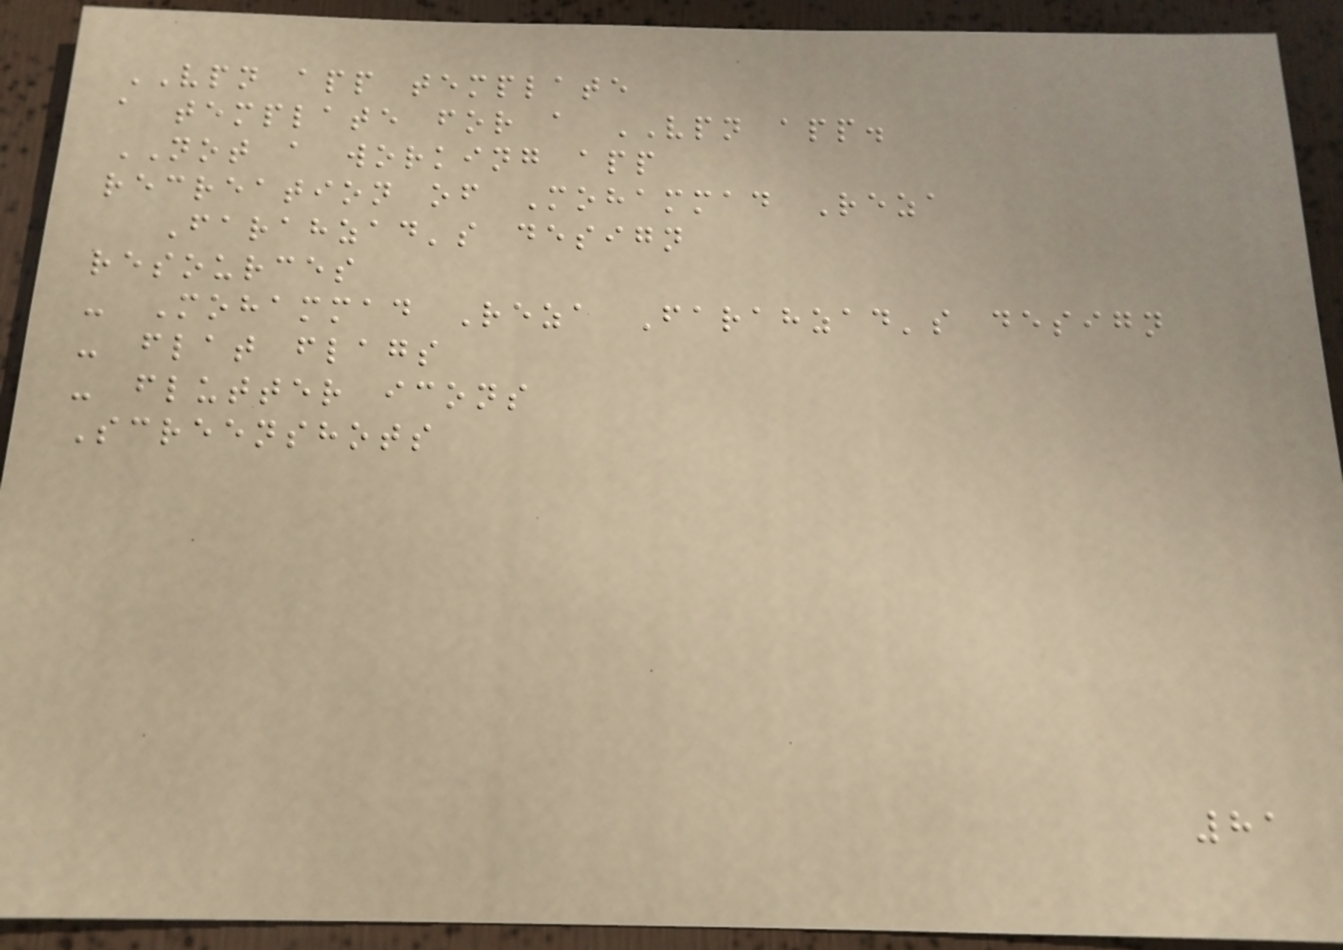VPN app template
a template for a VPN app.
NOT a working app
recreation of Mohammad Reza
Farahzad's design
resources
- Mohammad Reza Farahzad's design
- flat flags
- flutter icons
Screenshots
81
